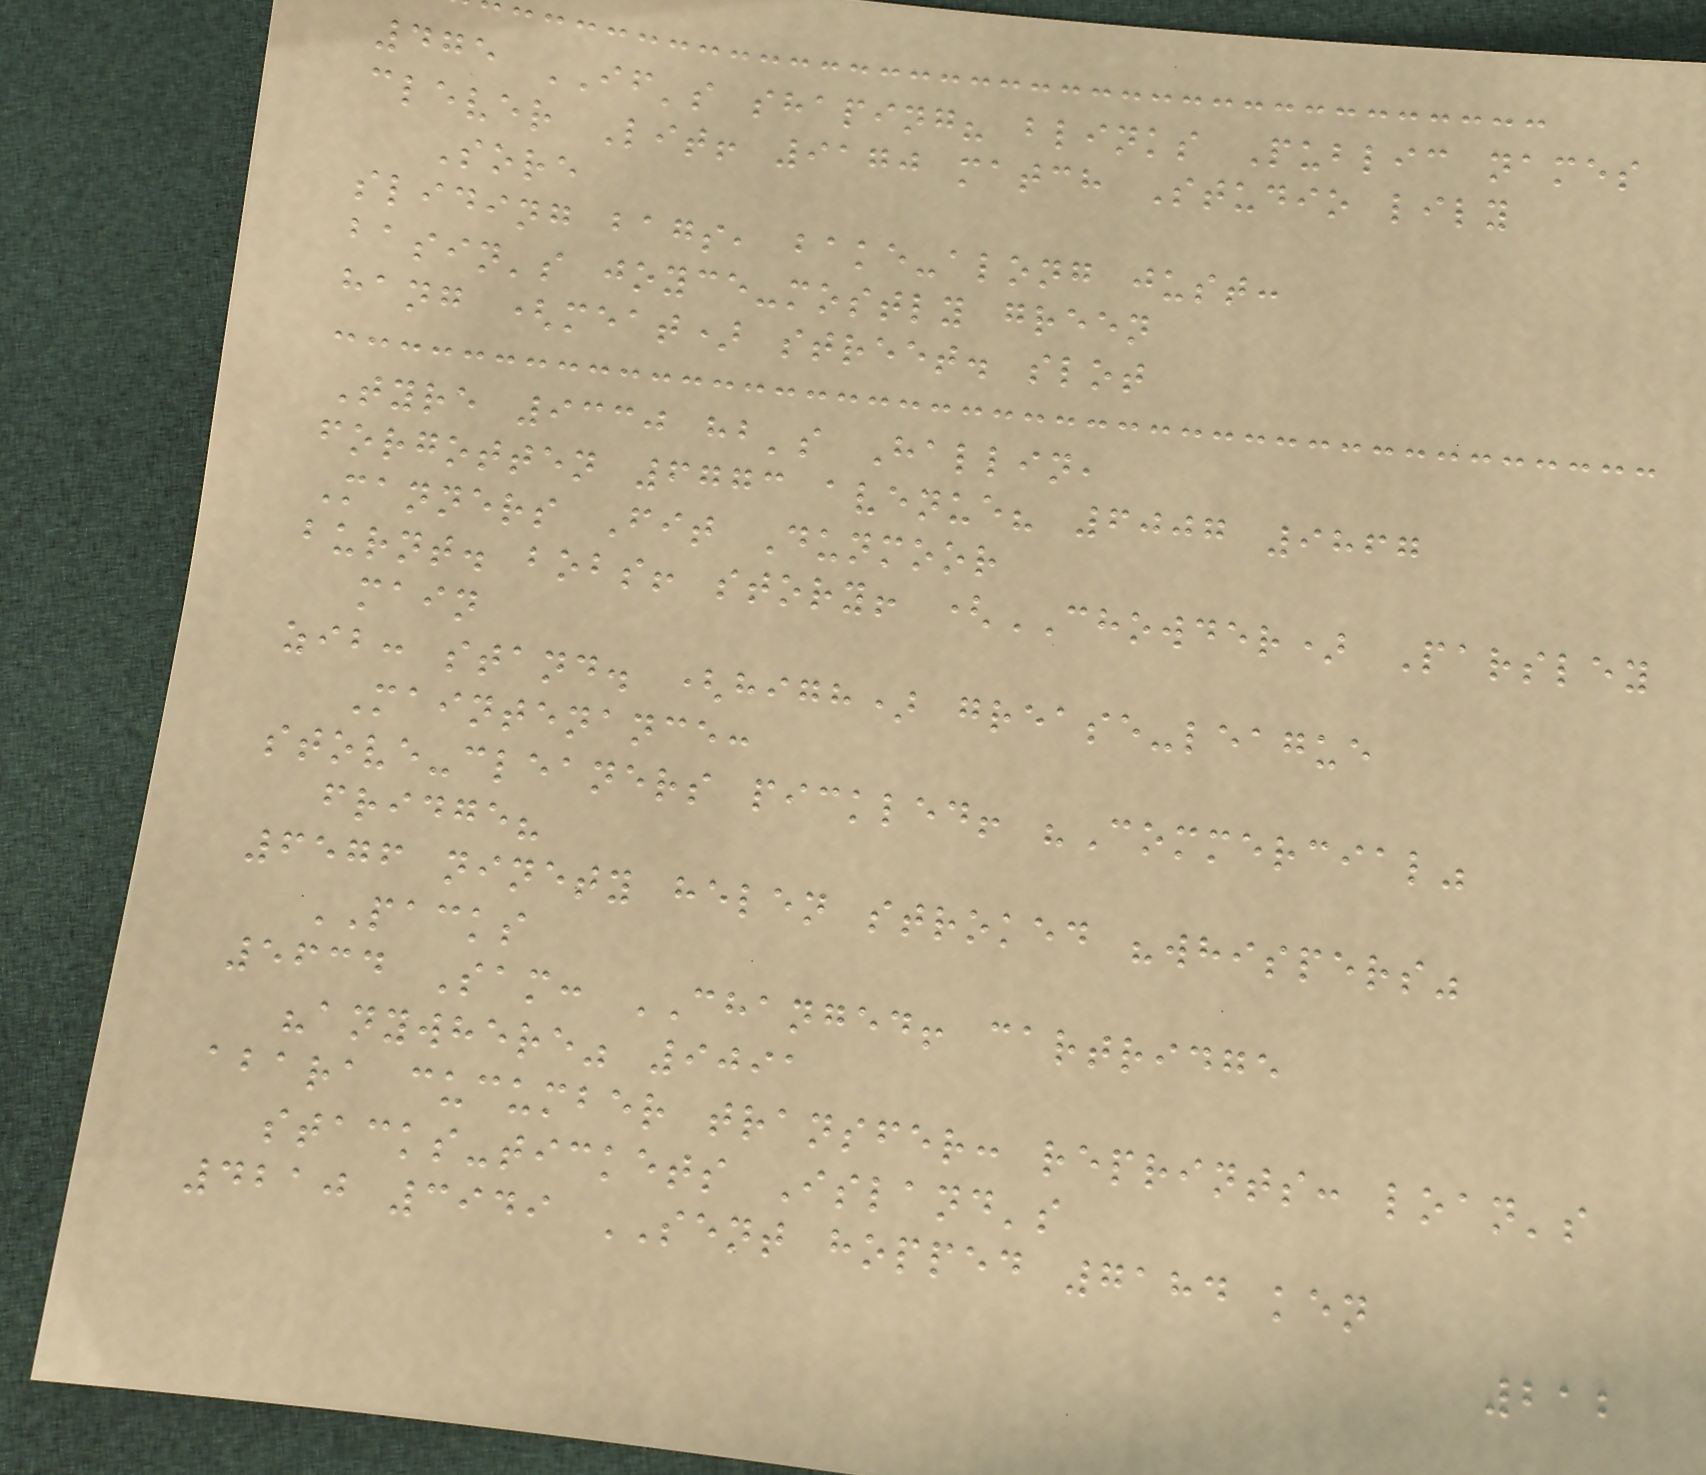475 IF's shaping? blinks Public names
clever Lit! 9170 match Studio lily
Sore
sliding bags, bake-along just:
basin's joyce-mostly green
hang (meat) street. slot
Tyre 9330 hb's Hallin,
forgotten 6773 avenue? 6007 9867
Manners Fit Dunmoor
burnt. bobs! story! (CHOWDER) Parsley
main
zib: stand. (high) grease-league
Maintenance:
stove-cleaners pickled! "Commercial"
fridge?
6576 ninety helen stroked "whispers"
PACKS
5634 Sam: CHANGED! cartridge
"anywhere" 9091
abara cucumber transfer: reprints: loan's
stacks-tickets Island's
4210 3949 SENT hopped 7184 ken
212
